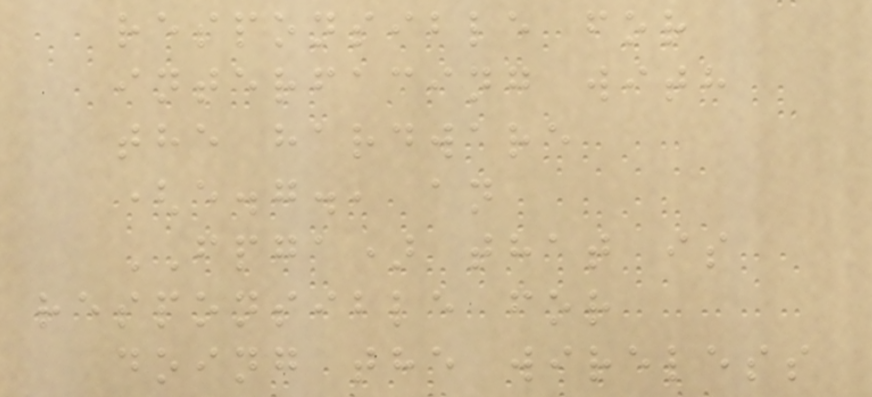responsible for
interfacing with
the hardware
(e.g., an
FPGA) that is
responsible for
doing the wireless
